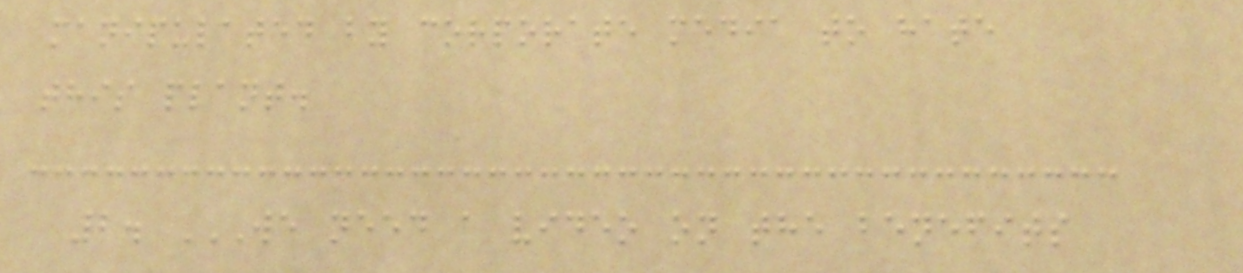manipulated by corporate media to hate
this plant.
2. WE NEED A VIDEO ON THE BENEFITS
